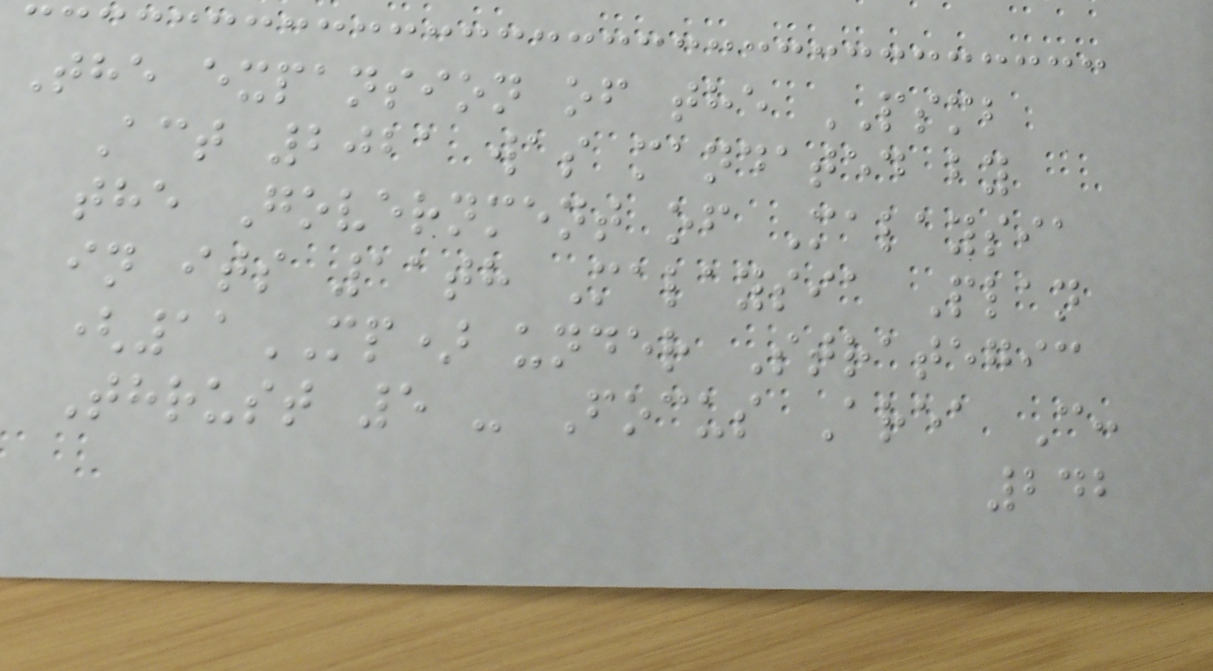The expansion of the PSMB
Act 2021 was mandated by
the Government of Malaysia
in its 11th Malaysia Plan
(11MP) under Strategic
Thrust 5 - Focus Area C:
242
